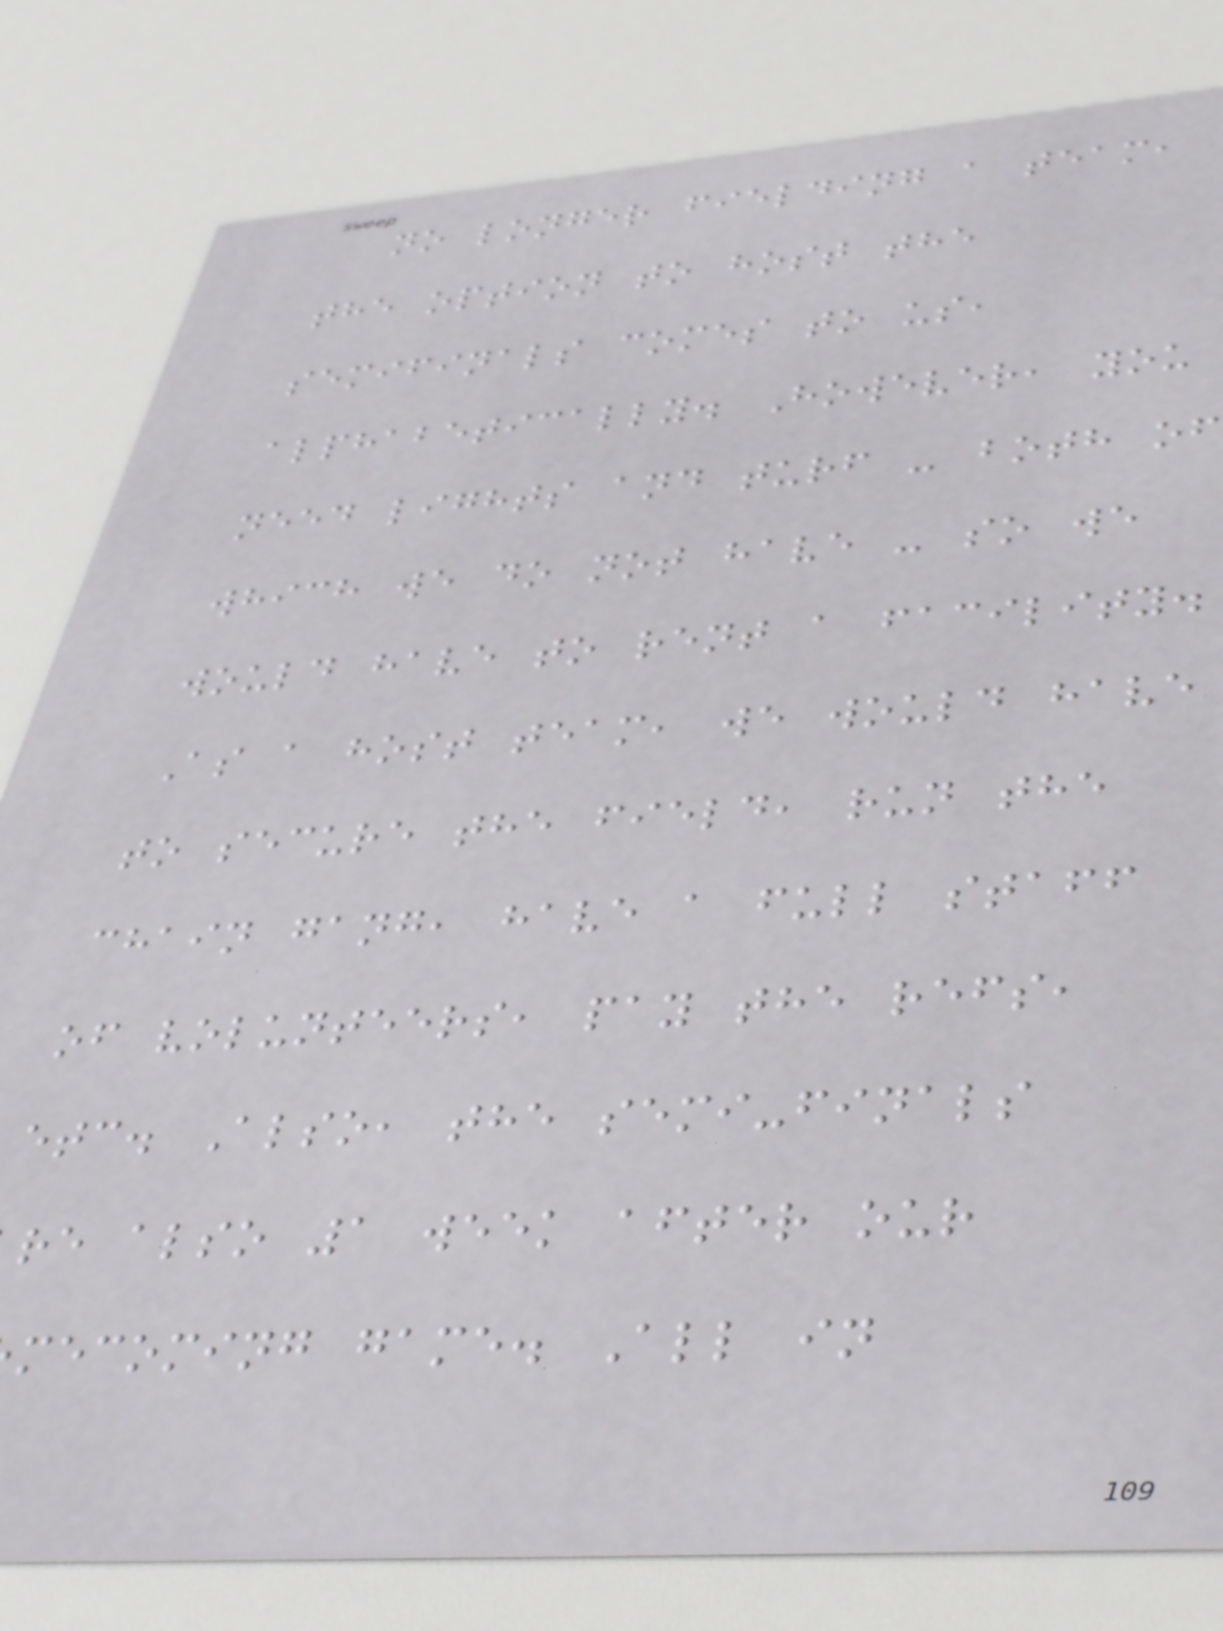no longer fielding a team,
the option to host the
semifinals comes to us,
alphabetically. However, you
need lights and turf - both of
which we do not have - so we
would have to rent a facility.
As a host team, we would have
to secure the field, run the
chain gang, have a full staff
of volunteers, pay the refs,
etc. Also, the semi-finals
re also 1 week after our
mecoming game. All in
